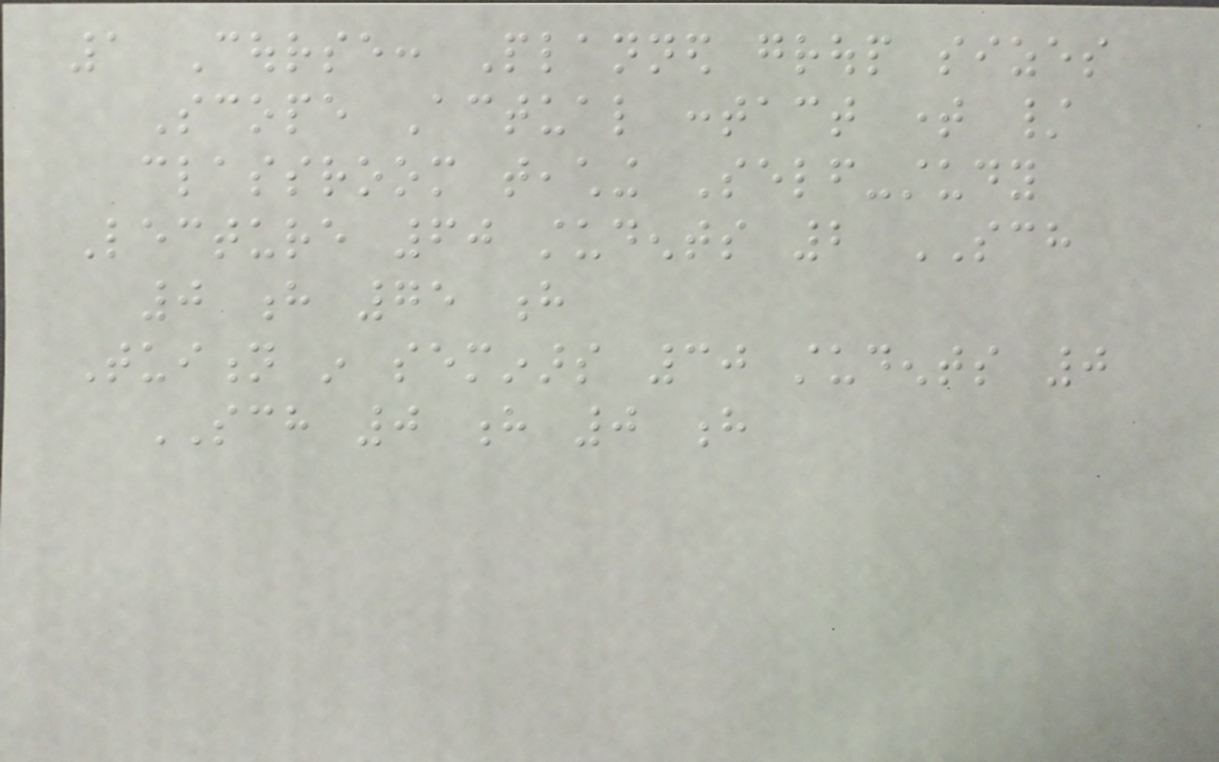1 Course: Planned group sizes
Scope Actual contact time /
classroom teaching Self-study
Lecture 60 students 2 SCH
0 h 75 h
Tuition in seminars 30 students 0
SCH 0 h 0 h
